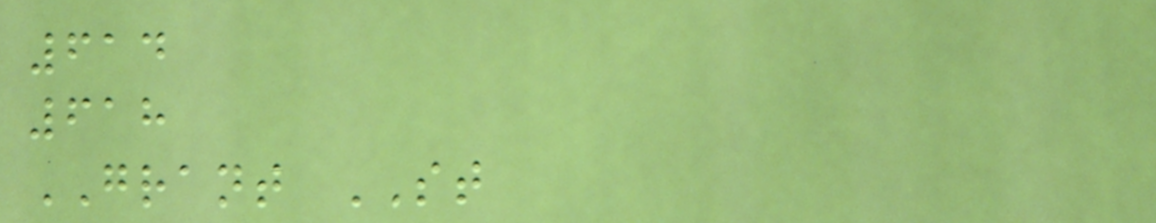614
618
GRANT ST
